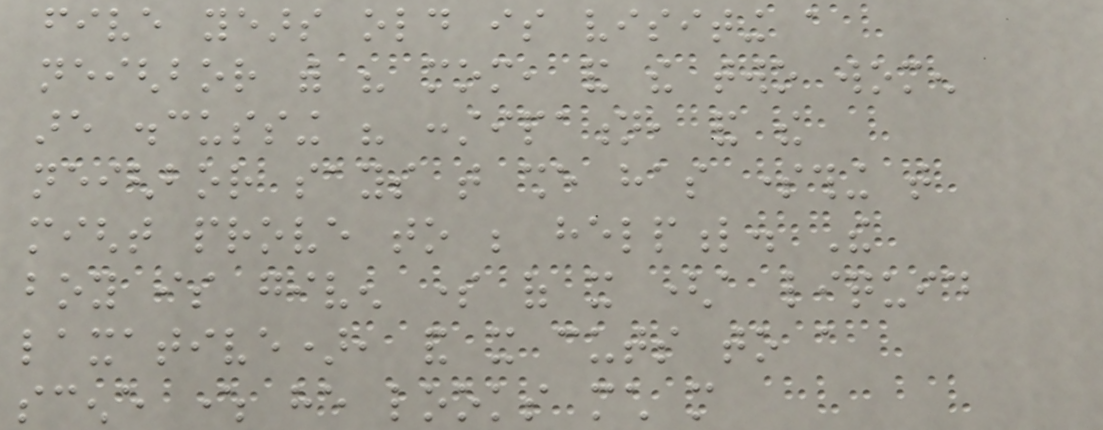five years old is visiting a
neighbor with his mom, and the two women
are discussing his constipation, and the
neighbor says that she has something that
might prove to be helpful. The
boy is given some of it (a liquid
laxative), and it cuts to a
scene where he looks much more
